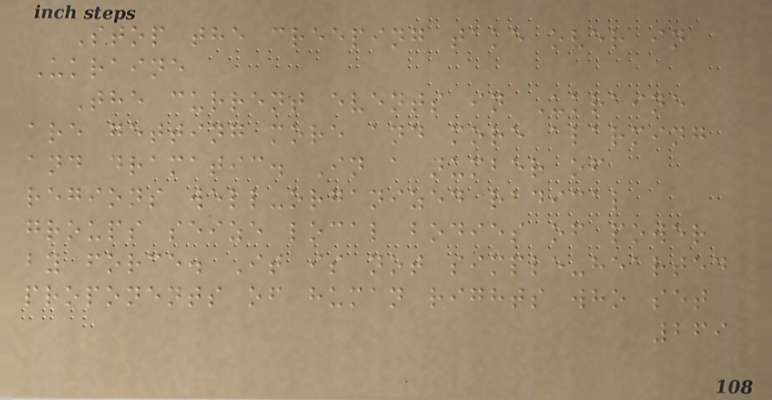Stop the creeping take over in
Ukraine
The current events in Ukraine
are getting more and more alarming
and dramatic. In a number of
regions well-organized radical
groups seize local bodies of power
by force. It is not simple-hearted
proponents of human rights who set
269
